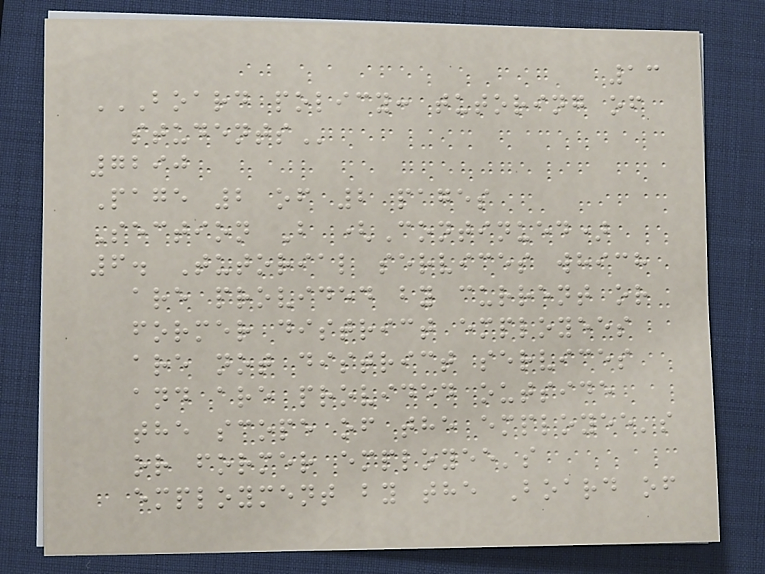13
BOARD POLICY: TUTORING OF
STUDENTS
7290
Page 2 of 2 pages
Section B (Continued)
6. Tutorial services which
are provided by current or
former district employees
are not district services
and are provided outside
the scope of the employee's
or former employee's
employment by the Board of
